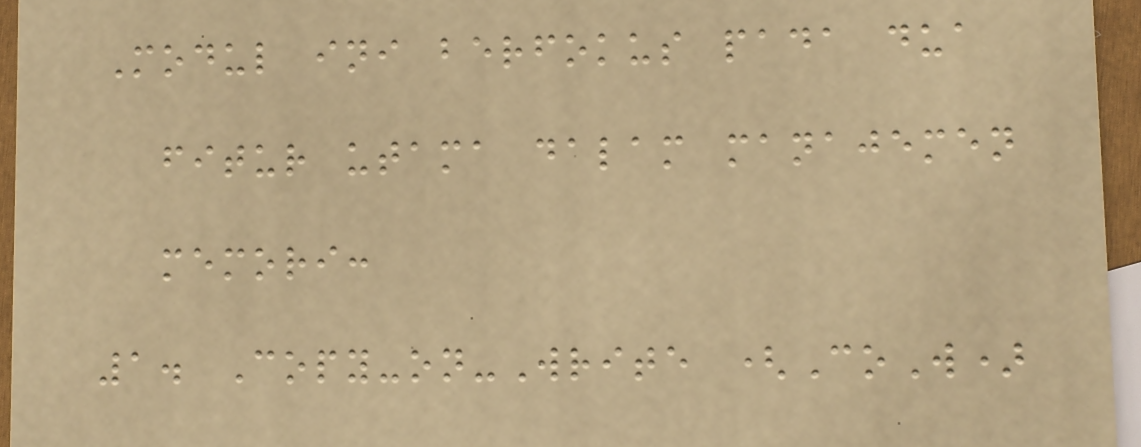Modul ini berfokus pada dua
fitur utama dalam manajemen
memori:
1. Copy-on-Write (CoW)
